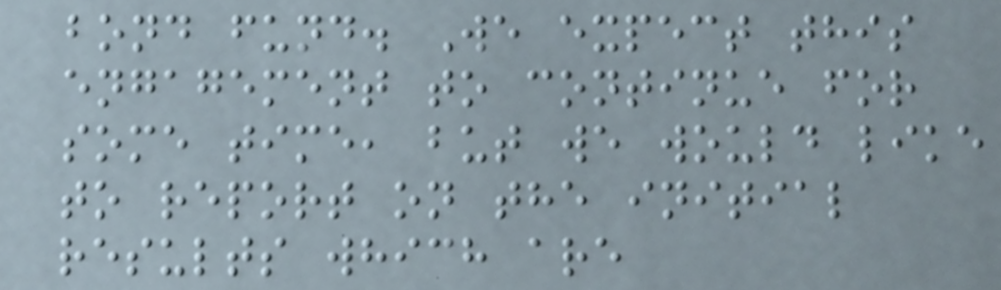bond fund. We expect this
engagement to continue for
some time, but we would like
to report on the initial
results which are
